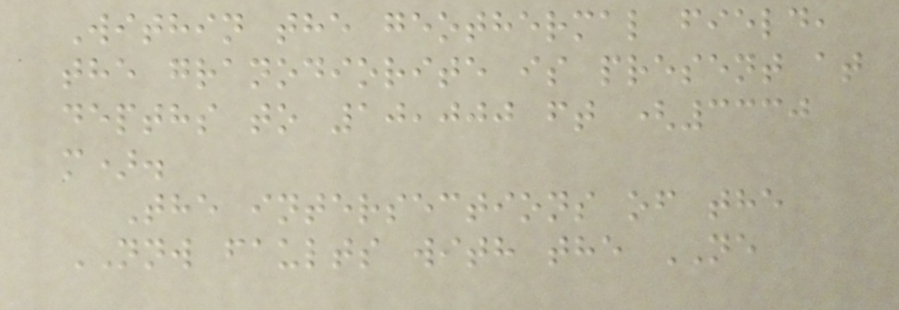Within the geothermal field,
the granodiorite is present at
depths to 10,000 ft (3330
m).
The intersections of the
NNW faults with the NE
